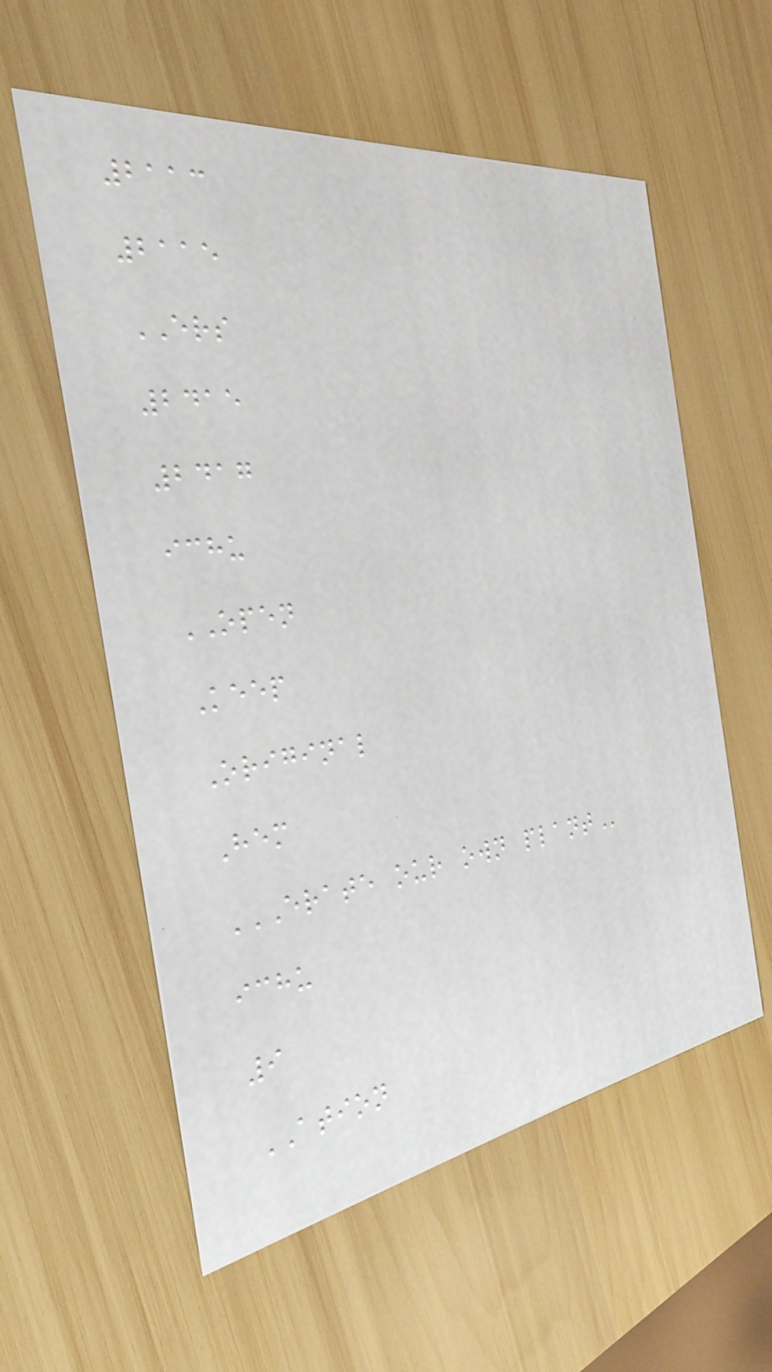2113
2115
ERS
2415
2417
ichu
OPEN
Keep
Original
Hem
ERATE OUR OWN PLANT
ichu
9
ATION
